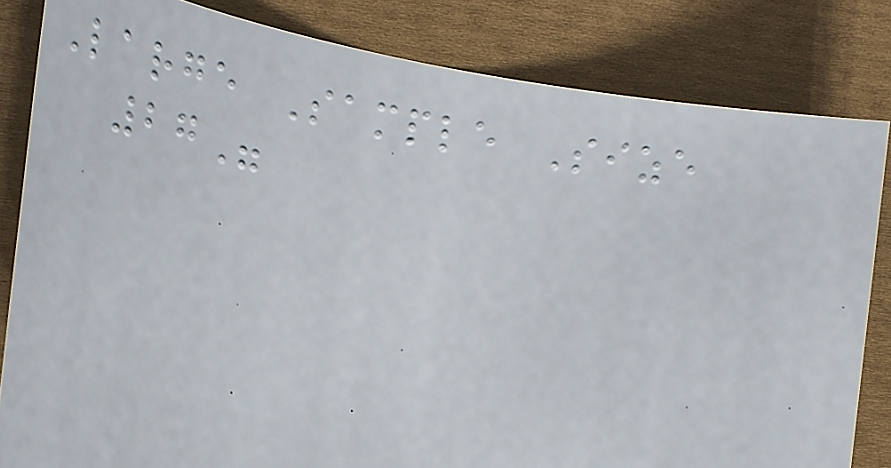Large Sample Size
27"
